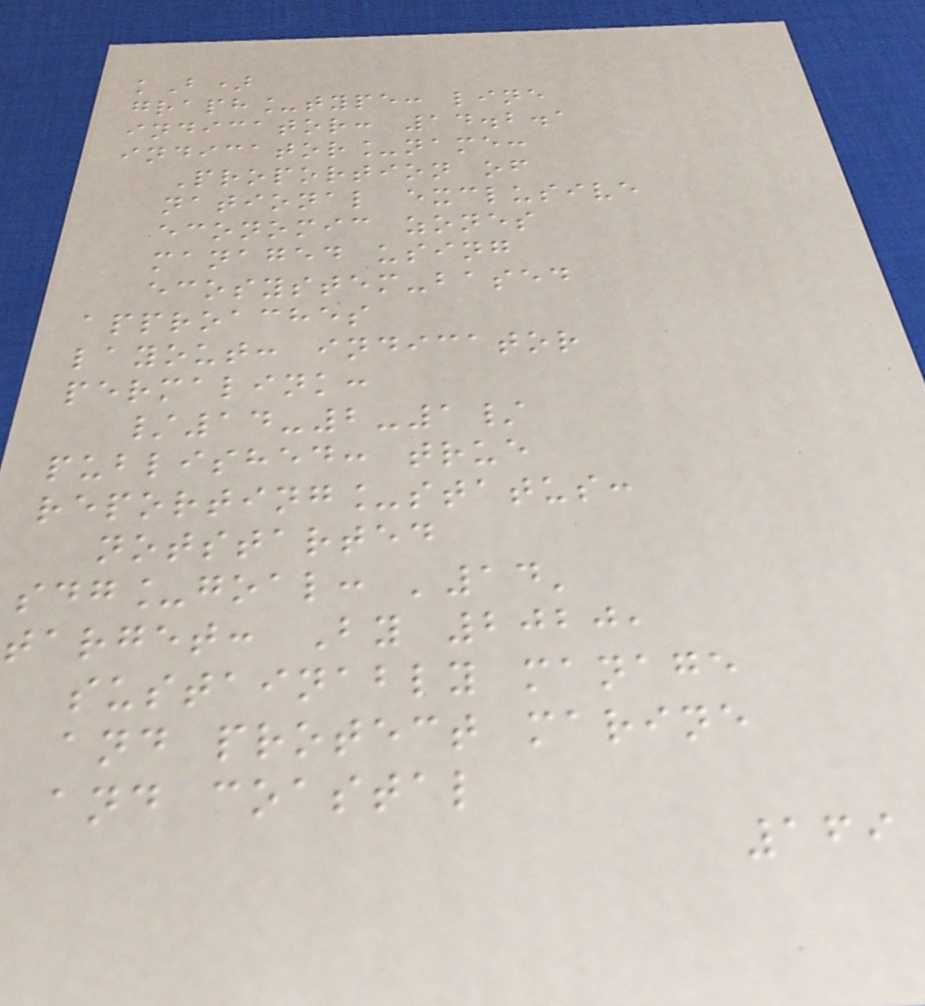kB)
graph_type: line
indicator: 14.2.1
indicator_name:
Proportion of
national exclusive
economic zones
managed using
ecosystem-based
approaches
layout: indicator
permalink:
/14-2-1/
published: true
reporting_status:
notstarted
sdg_goal: '14'
target: By 2020,
sustainably manage
and protect marine
and coastal
169
